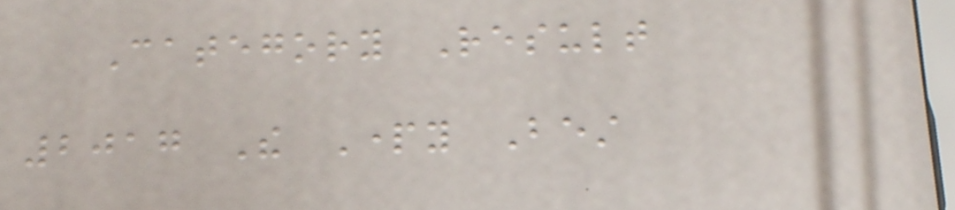Category Result
2017 The Party Best
